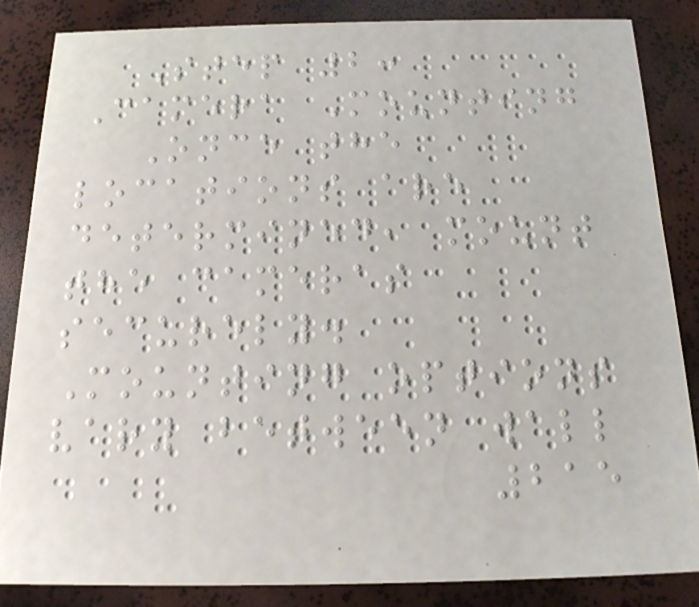Step 2:
Camera Mounting
Once the
locations are
determined, mount
the cameras
securely.
Mounting options
vary between wall
215
